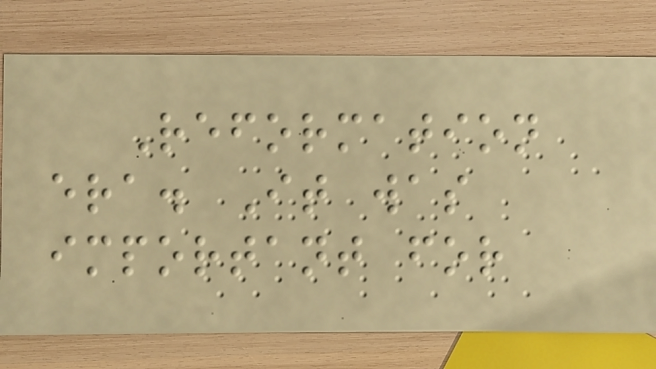Reformation
era. It was
important for
